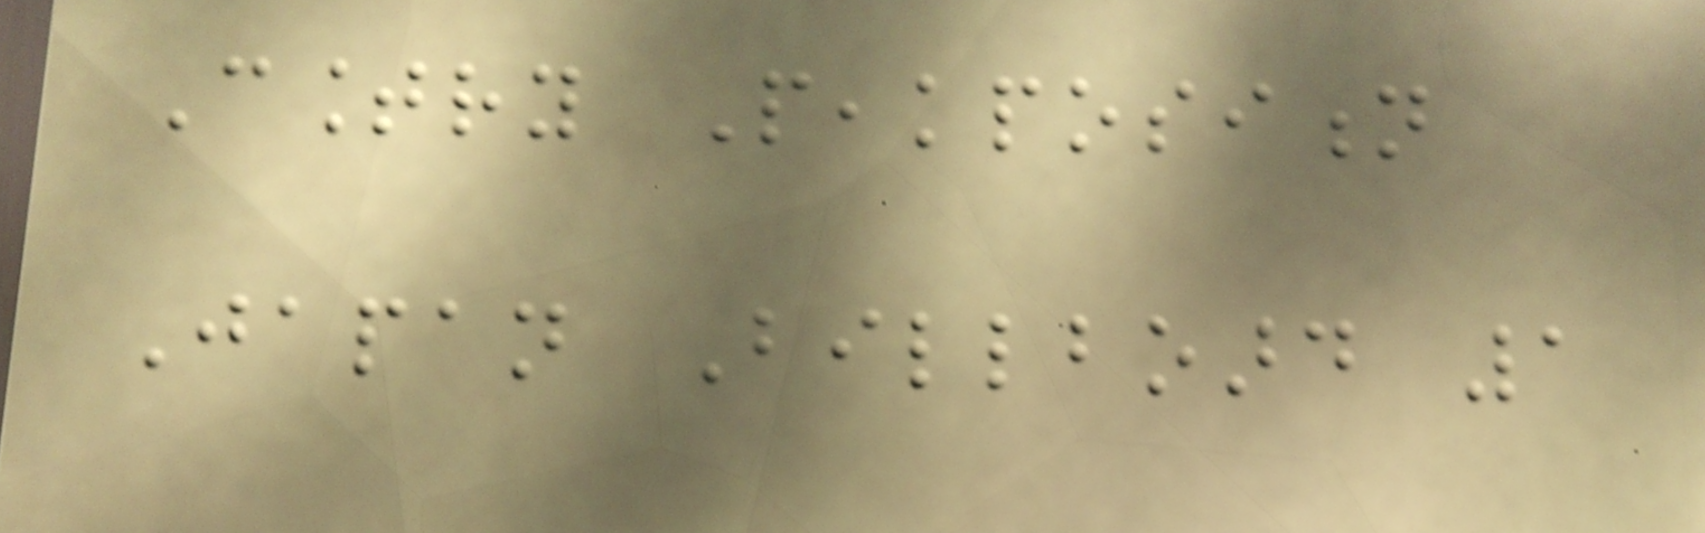Country Peakposition
Japan Billboard 1
